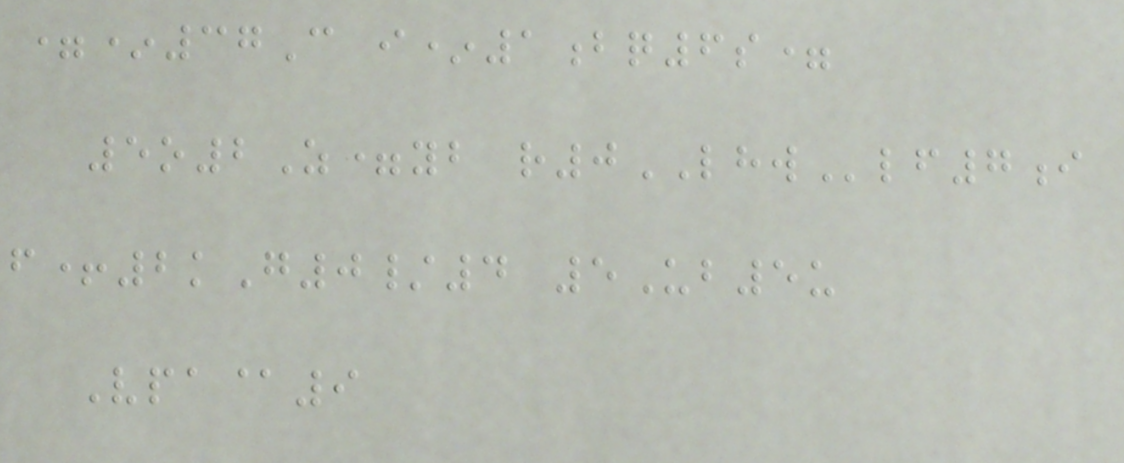=*37C i*1bq6s=
5o2Z=yb r0LHWlf7i
f+2kG0/4 5Ub5u
Vpa@9
